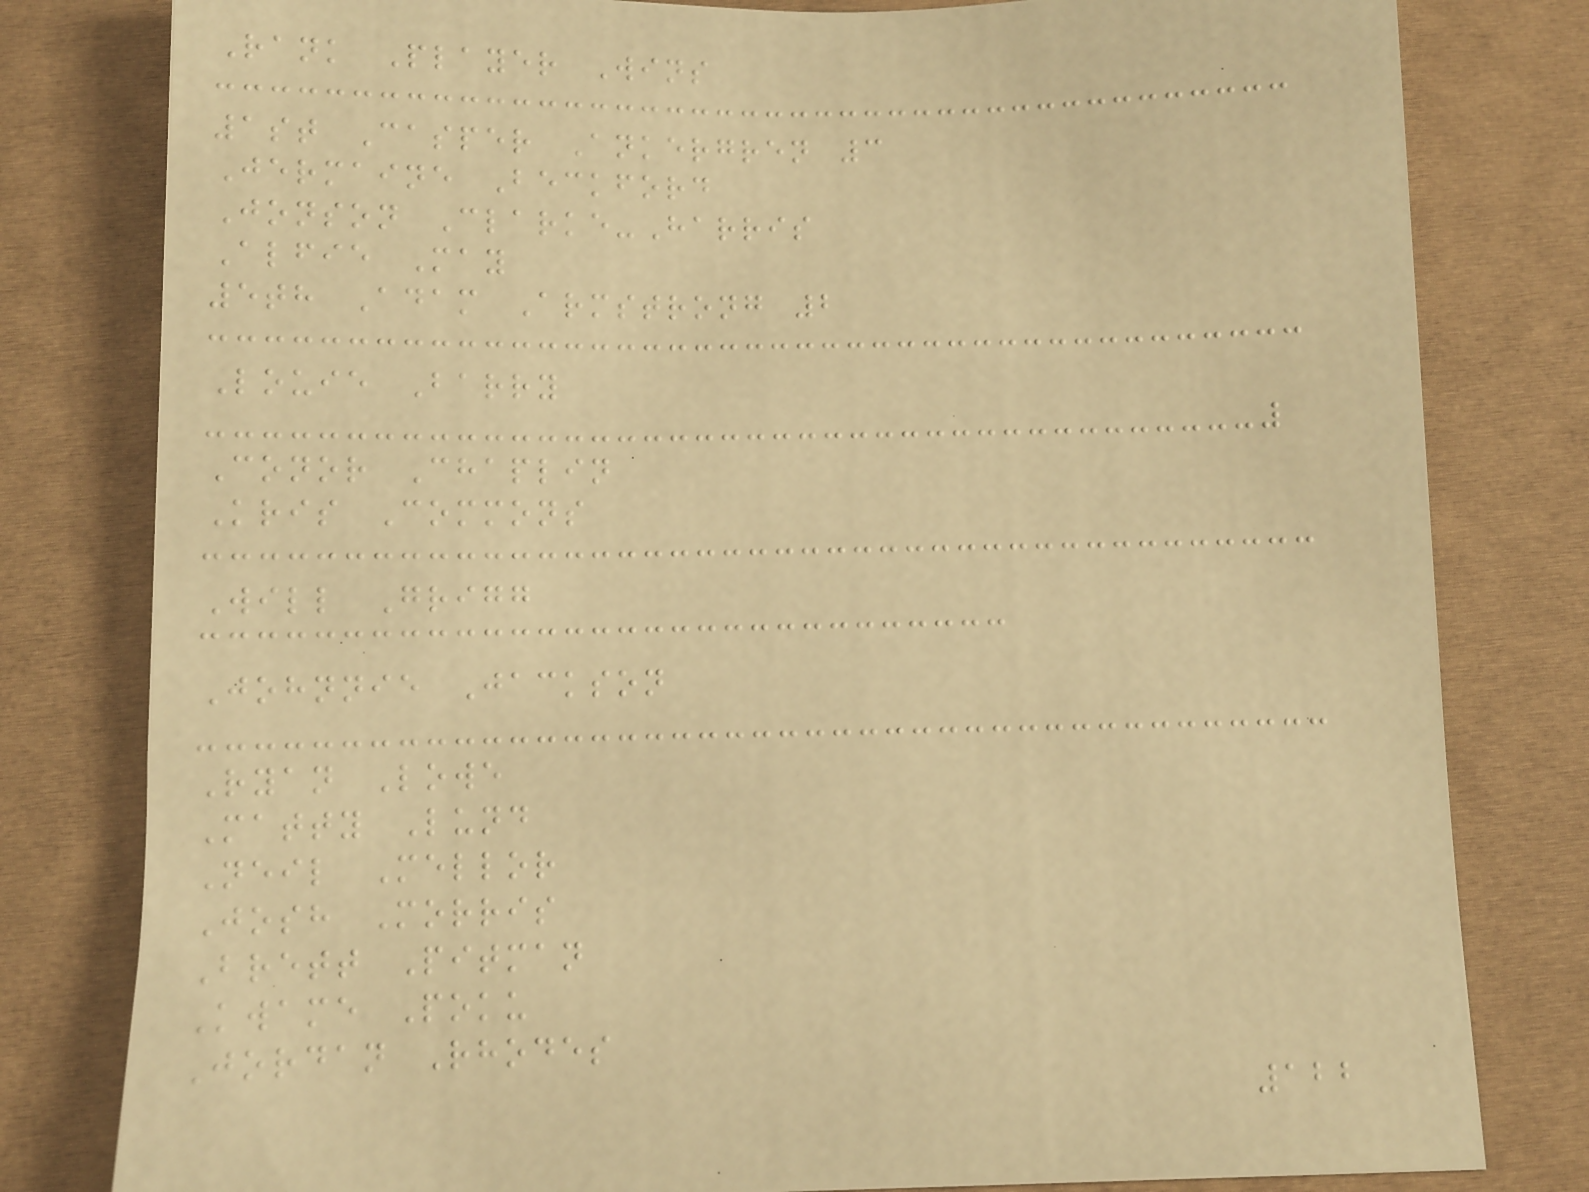Rank Player Wins
1st Casper Ankergren 3
Jermaine Beckford
Jonson Clarke-Harris
Alfie May
5th Adam Armstrong 2
Louie Barry
Conor Chaplin
Kris Commons
Will Grigg
Johnnie Jackson
Ryan Lowe
Matty Lund
Neil Mellor
Josh Morris
Brett Pitman
Kwame Poku
Jordan Rhodes
122
